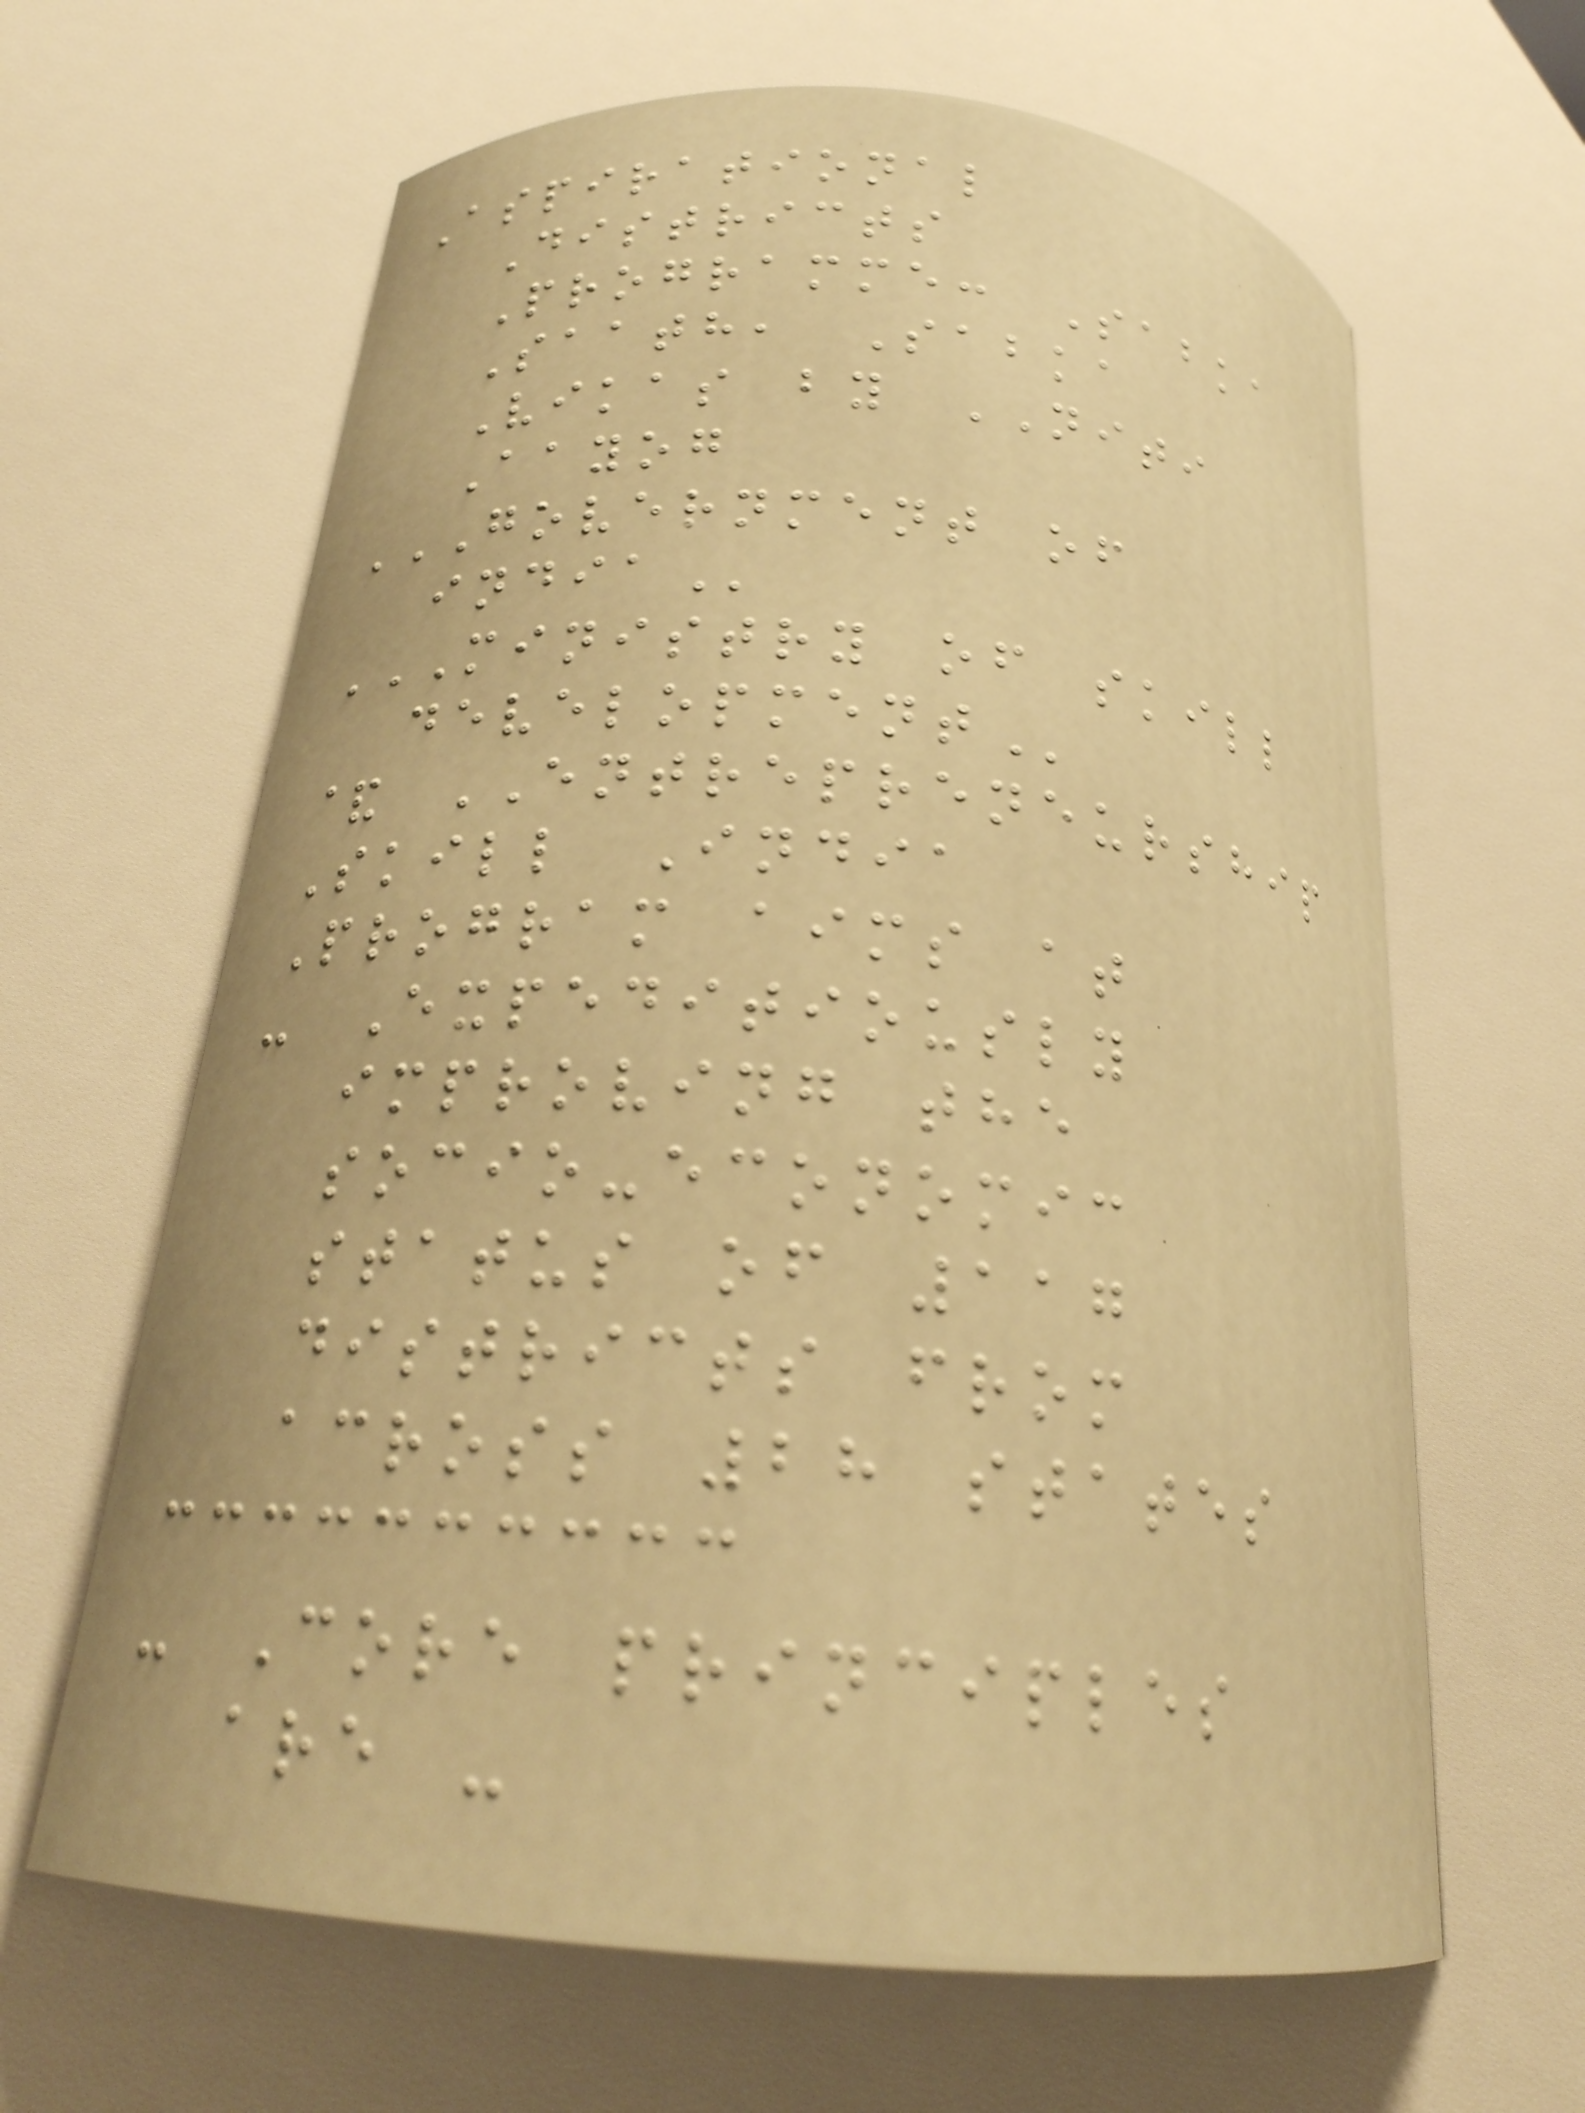Aspirational
Districts
Programme: Sabka
Saath, Sabka
Vikas by NITI
Aayog
GOVERNMENT OF
INDIA
MINISTRY OF SKILL
DEVELOPMENT
& ENTREPRENEURSHIP
Skill India
Program aims at
- Expeditiously
improving the
socio-economic
status of 117
districts from
across 28 states
- Core principles
are -
